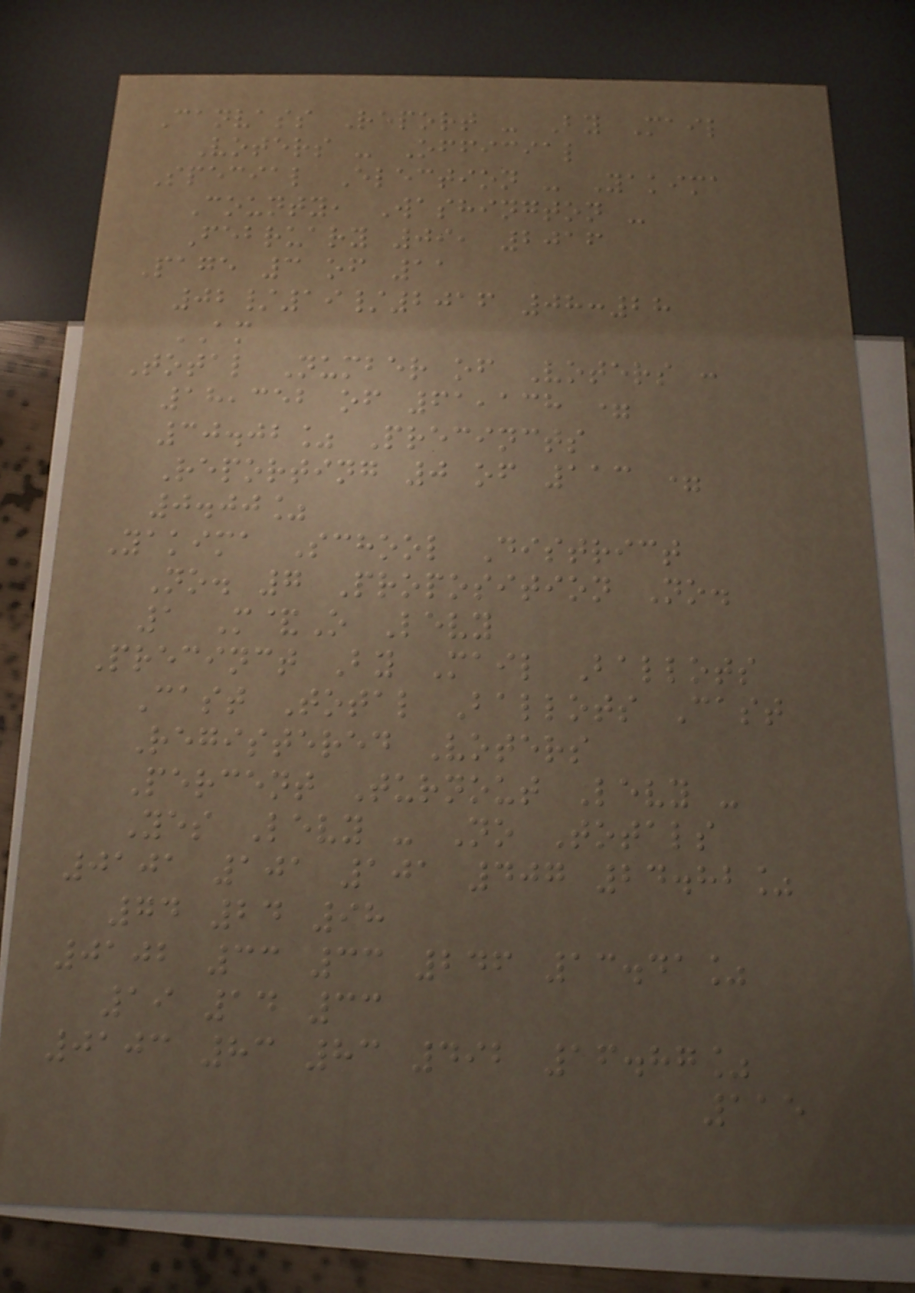Canvass Report - By Mail
Voters - Official
Special Election - Yakima
County, Washington -
February 09, 2016
Page 3 of 11
02/19/2016 08:28
AM
Total Number of Voters :
18,352 of 61,138 =
30.02% Precincts
Reporting 0 of 113 =
0.00%
Yakima School District
No. 7 Proposition No.
1 M&O Levy
Precinct By Mail Ballots
Cast Total Ballots Cast
Registered Voters
Percent Turnout Levy -
Yes Levy - No Totals
0101 101 101 407 24.82%
74 24 98
0102 33 33 246 13.41%
19 14 33
0103 83 83 492 16.87%
115
